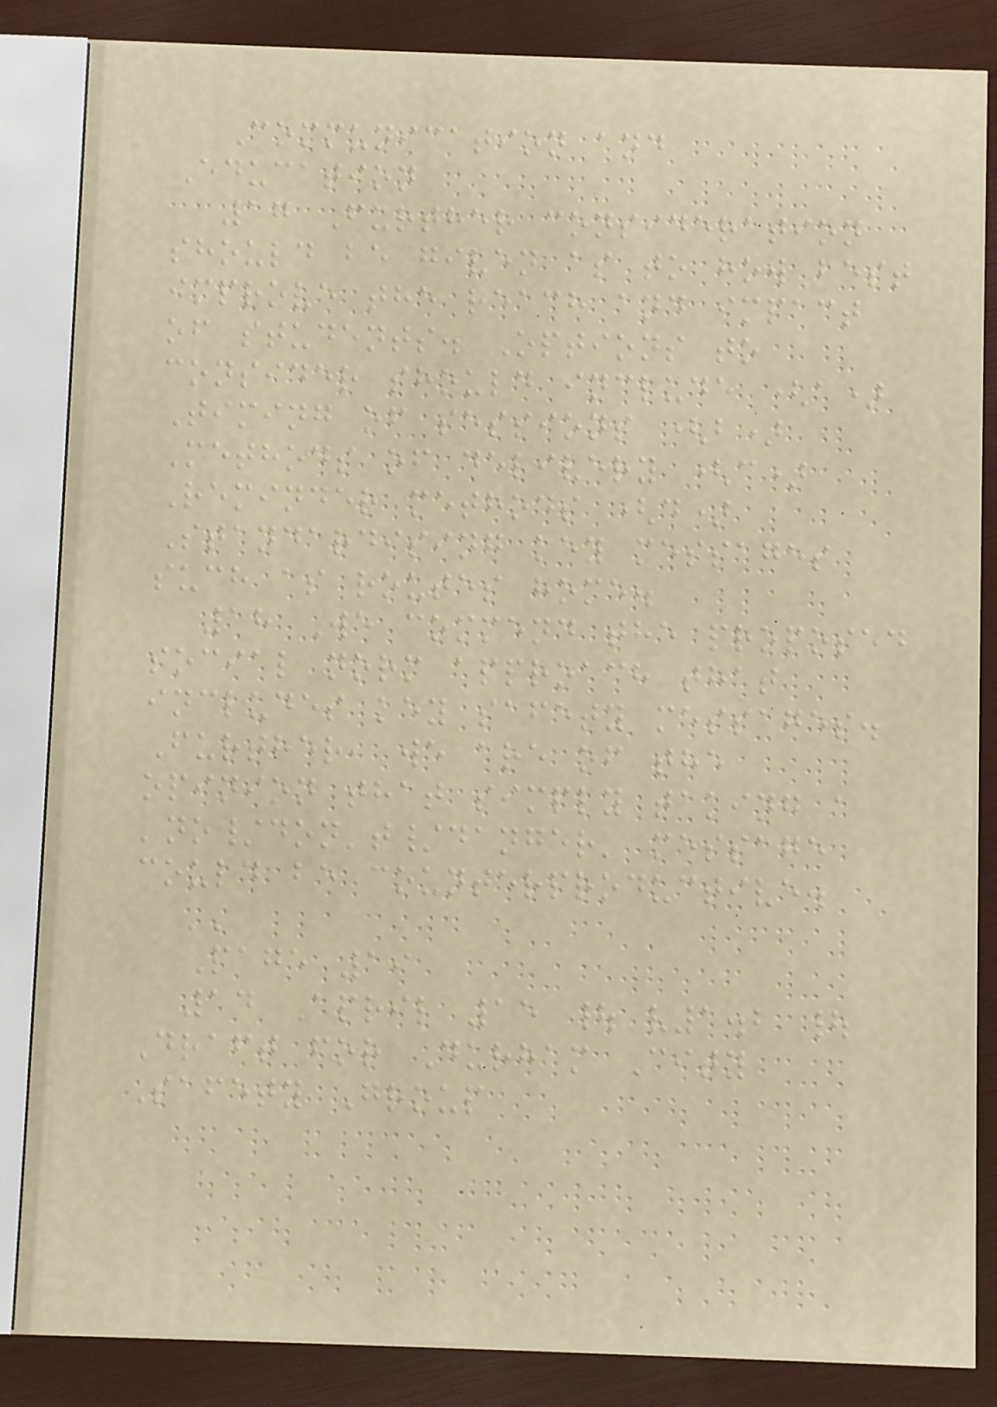Communication and
Education
17 Further consideration
should be given as to how best
improve the reach and impact
of students. Options to
consider should include (a)
Timing of sessions (b)
Methods of delivery (c)
Reminder methods (d)
Standardising key messages
such as routes home.
18 We commend the proposed
social norm approach that
includes key safety messages.
Further, we are of the
opinion that simply taking a
'no/don't/danger' message
could be counterproductive.
''
Page 19
14 April 15 | v1.2 |
Draft for Durham City
Safety Group
